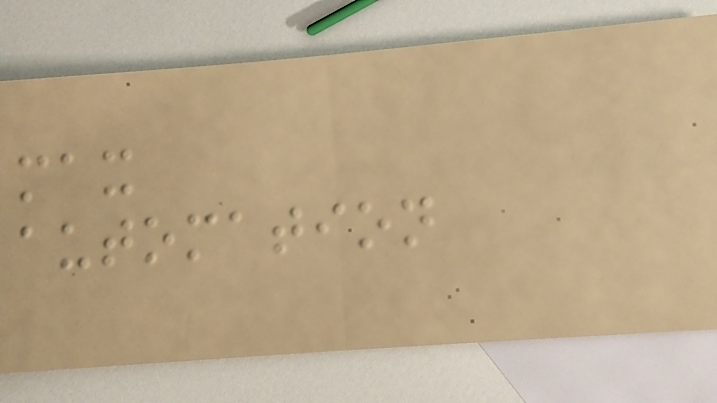max
automation
